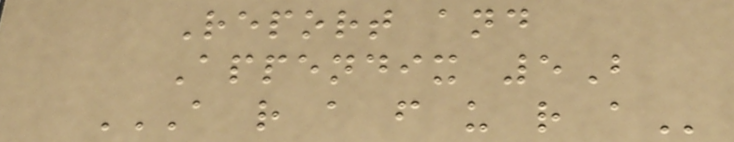Report and
Appendix 5B
A R A F U R A
